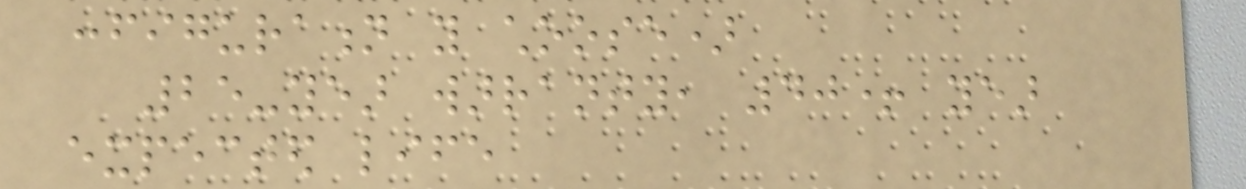configuration you choose)
25-year warranty, 40+ year
expected life
